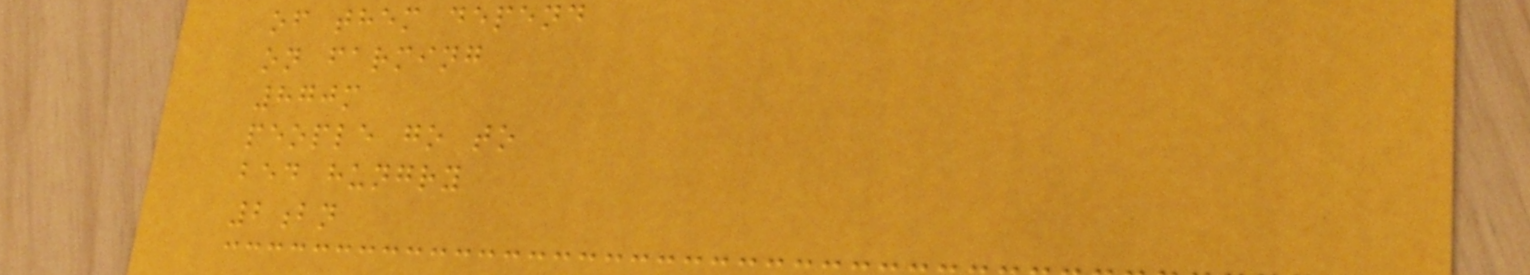of them depend
on farming
870m
people go to
bed hungry
2bn
